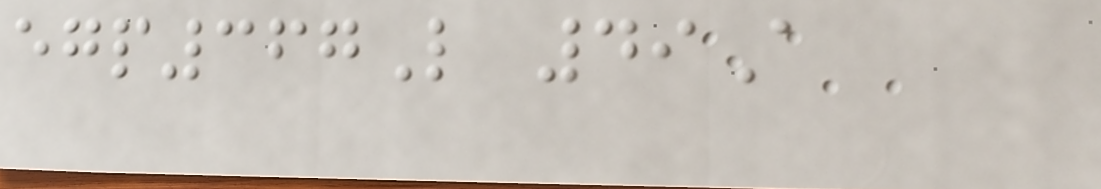egp367L 49A
